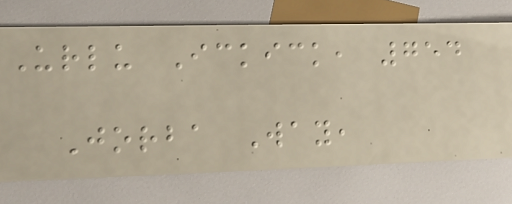Urlu Ickick, 754
Jorba Way,
